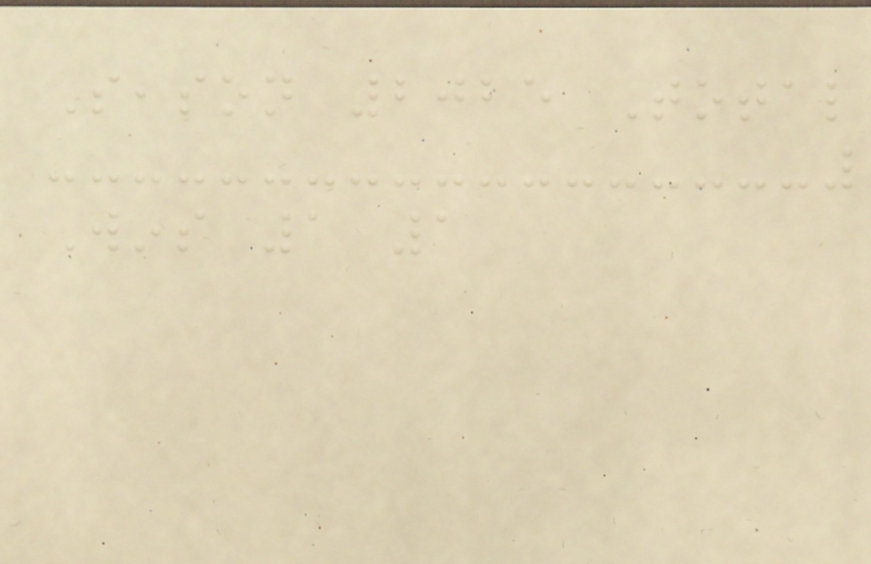Season 2025 Total
Wins 1 1
